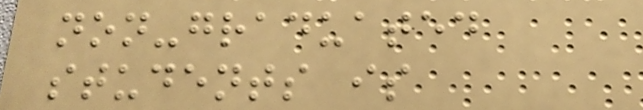non-graduated
students is
